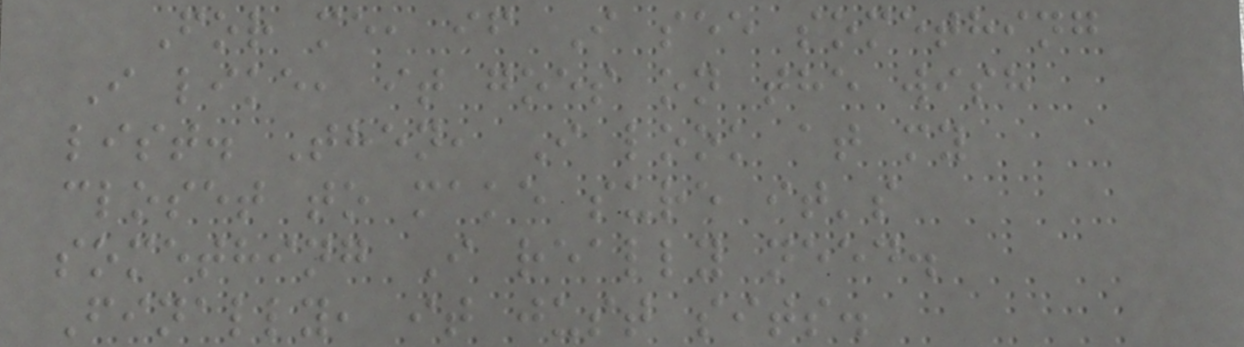For me, if I see something
I like, it goes on the wish
list. Then, I look at my
closet to make sure it's
something I really need.
Finally, it just sits.
